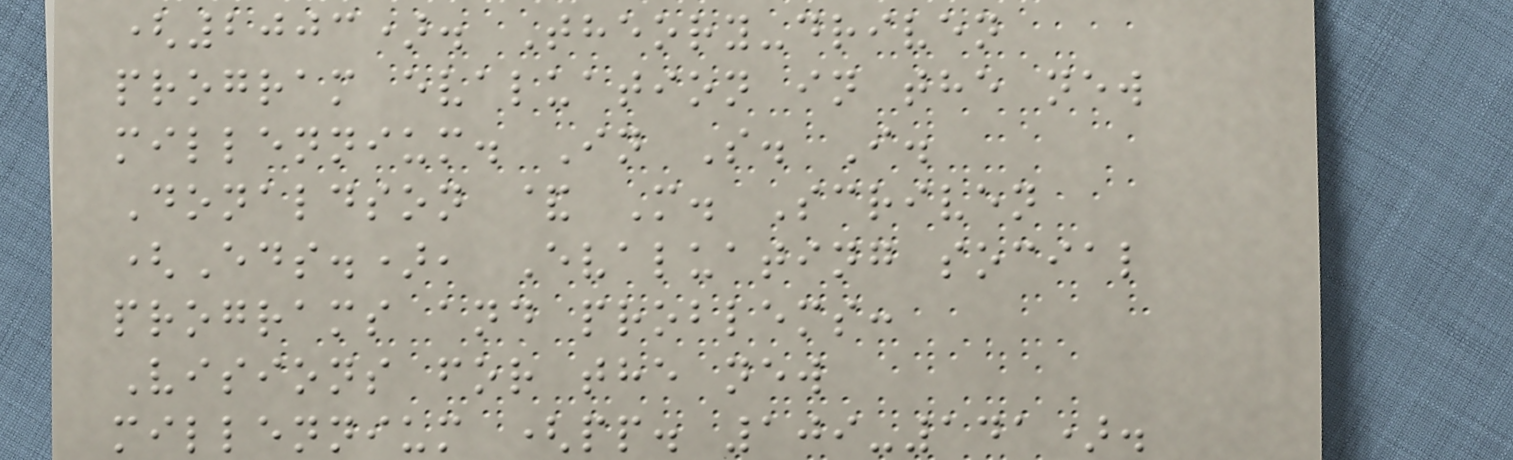(2003). Theory-driven
program evaluation in the new
millennium. In S. I.
Donaldson & M. Scriven
(Eds.), Evaluating social
programs and problems:
Visions for the new
millennium (pp. 109-141).
